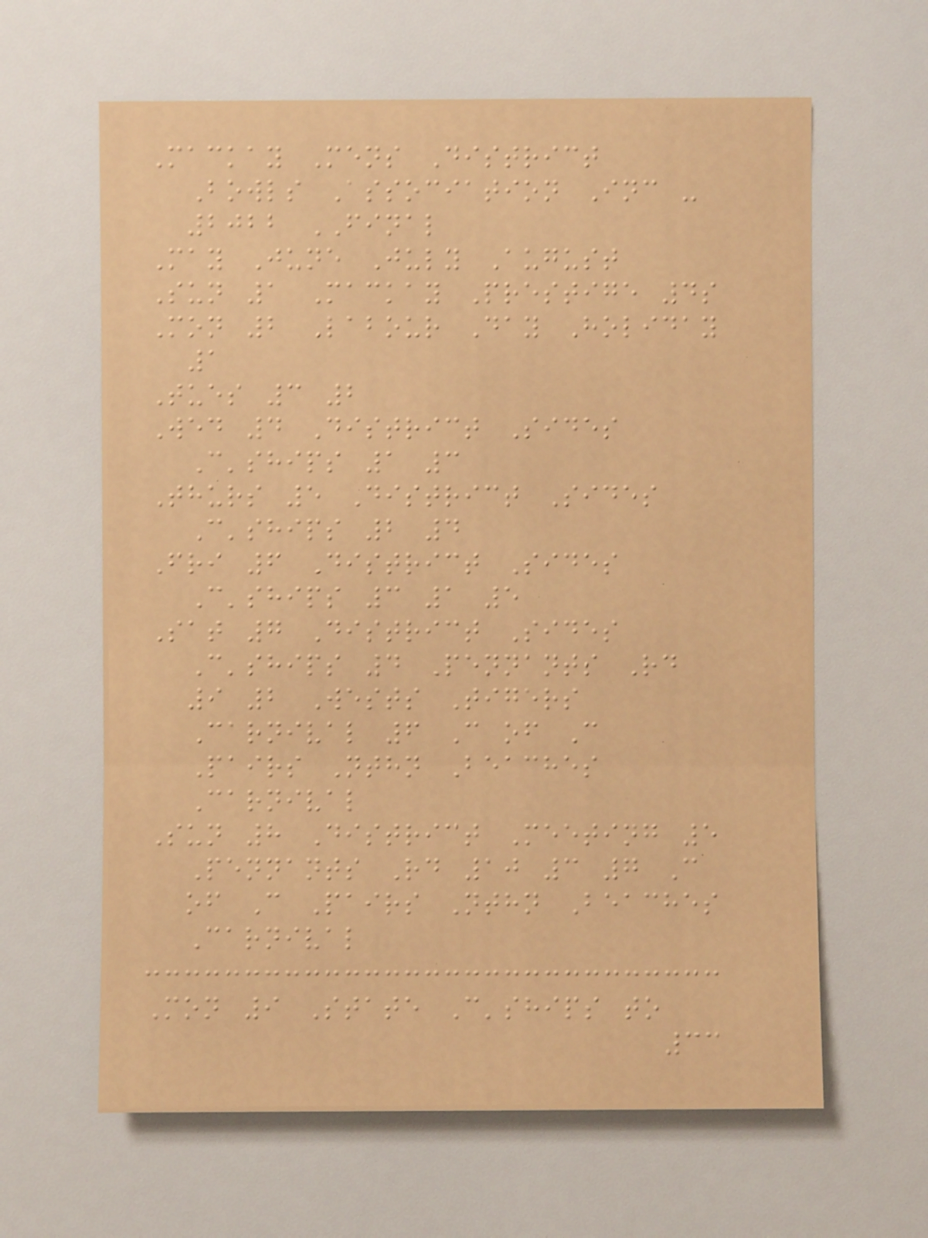Mackay Mens District
Bowls Association Inc -
2022 FINAL
May June July August
Sun 1 Mackay Prestige 4s
Mon 2 Labour Day Holiday
1
Tues 3 2
Wed 4 District Sides
C'ships 1 3
Thurs 5 District Sides
C'ships 2 4
Fri 6 District Sides
C'ships 3 1 5
Sat 7 District Sides
C'ships 4 Pennants Rd
9 2 Wests Tigers
Carnival 6 C of C
Pairs Nthn Beaches
Carnival
Sun 8 District Meeting 5
Pennants Rd 10 3 7 C
of C Pairs Nthn Beaches
Carnival
Mon 9 State C'ships to
33
